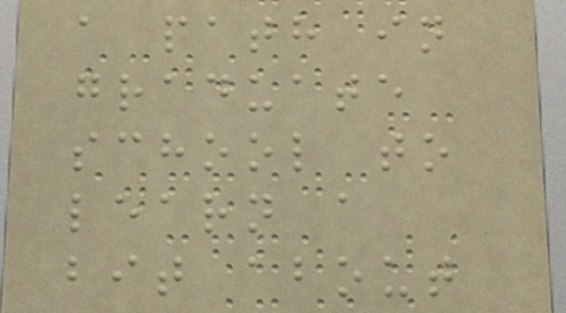a path in
graduate
school to
learn a
bit about
